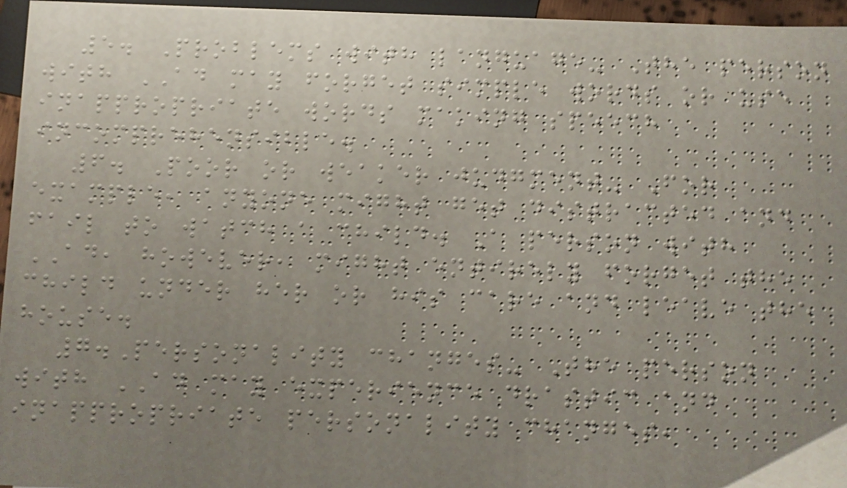5. Problems with language- The person
with AD may forget simple words or use
inappropriate words making speech
incomprehensible.
6. Poor or weaker judgment- For
example, anyone might get distracted and
fail to watch a child. A person with
AD, however, might entirely forget the
child under her or his care and leave the
house.
7.Personality changes- The person
with AD may experience drastic and
inappropriate personality changes,
